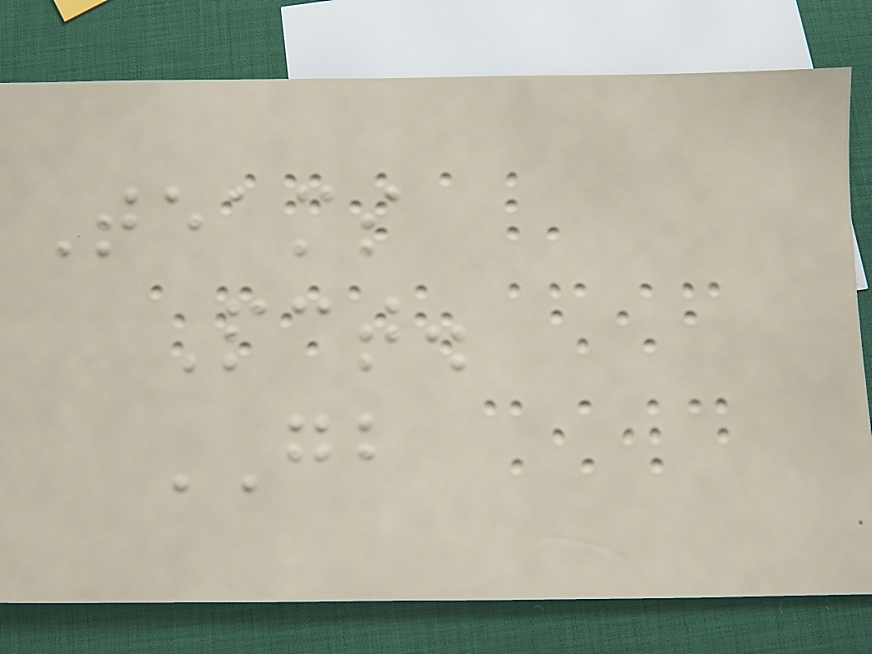Teams
Pct.
GB
